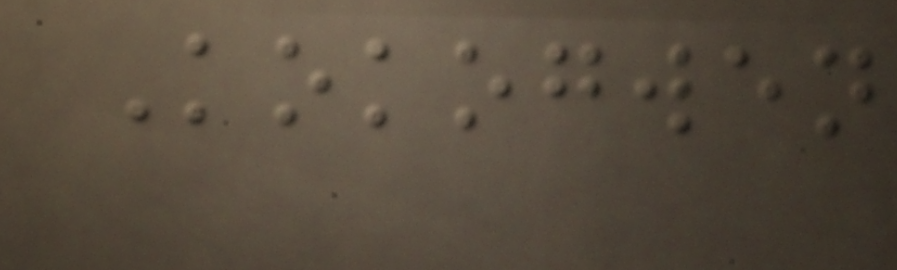Kokogwen
